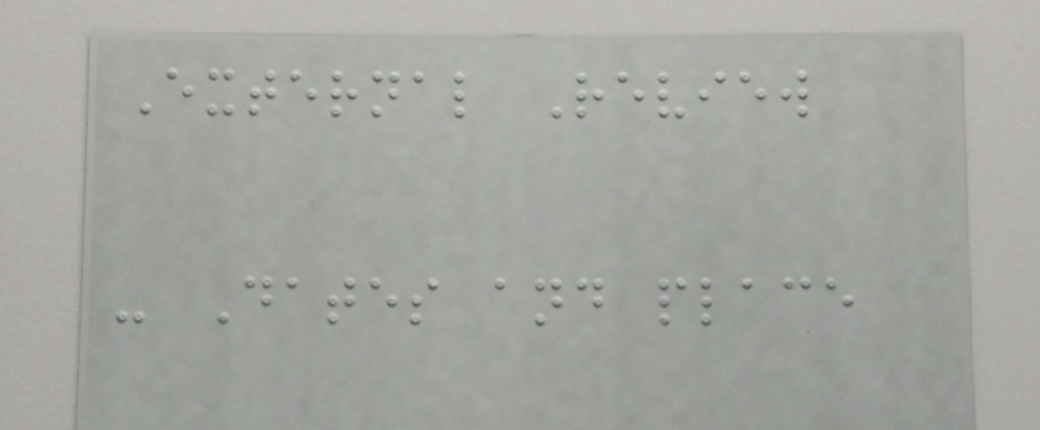External Review
- Dates and place
